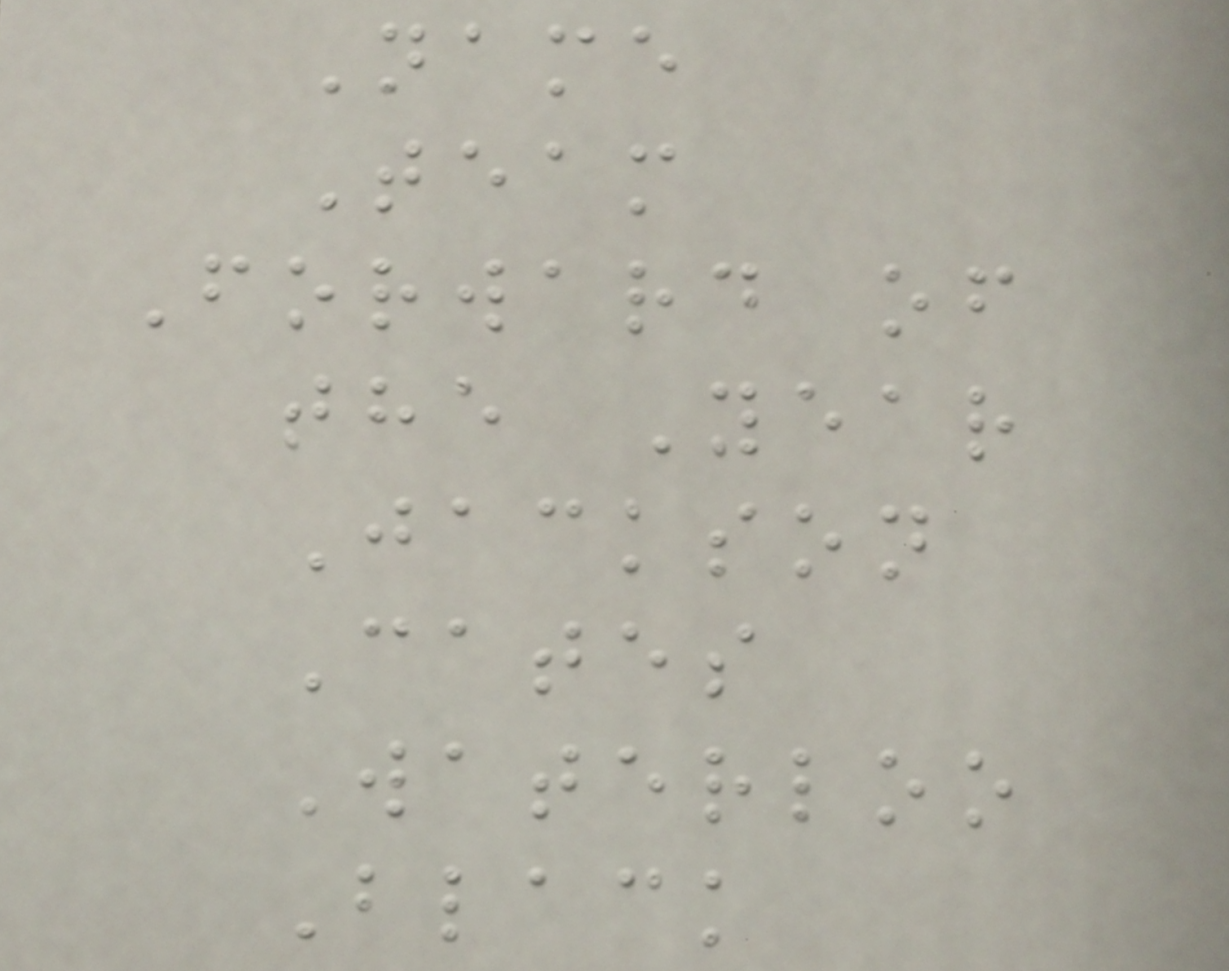Name
Team
Forward of
the Year
Jackson
Cates
Waterloo
Black
